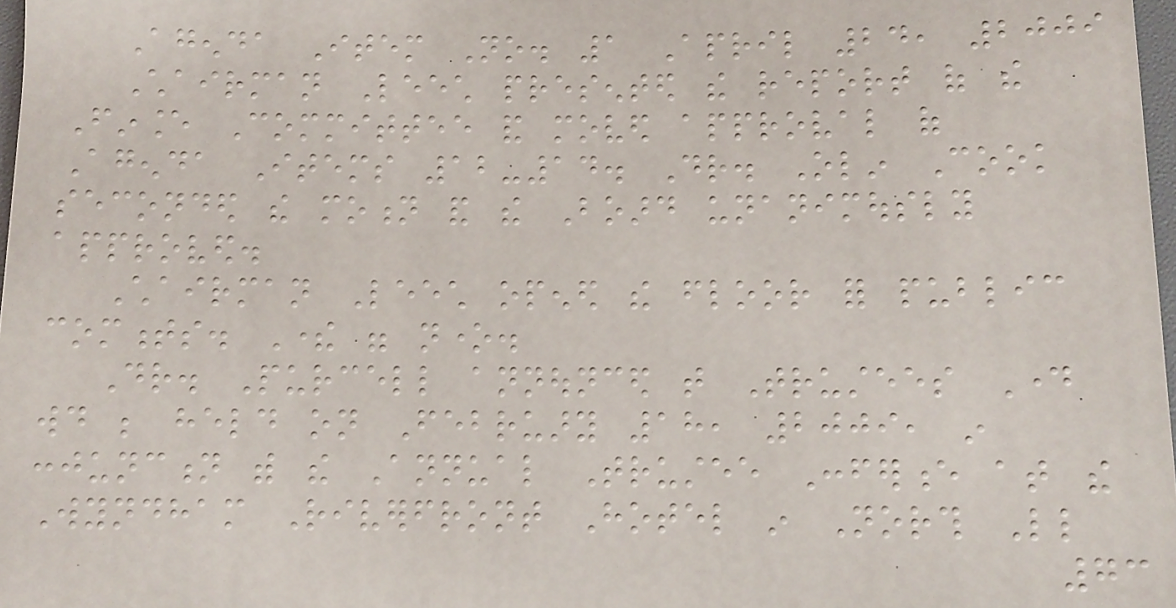Agenda Item No. 1 April 24, 2009
Chairman Leech presented the report of the
Finance Committee and moved approval of
Agenda Items 12-14. Dr. Olin Cook
seconded the motion and the Board unanimously
approved.
Chairman Leech opened the floor for public
comments. There were none.
Dr. Purcell announced that Trustees Day
would be held on February 18, 2009, in
conjunction with the Annual Trustee Conference at the
Wyndham Riverfront Hotel in North Little
73
